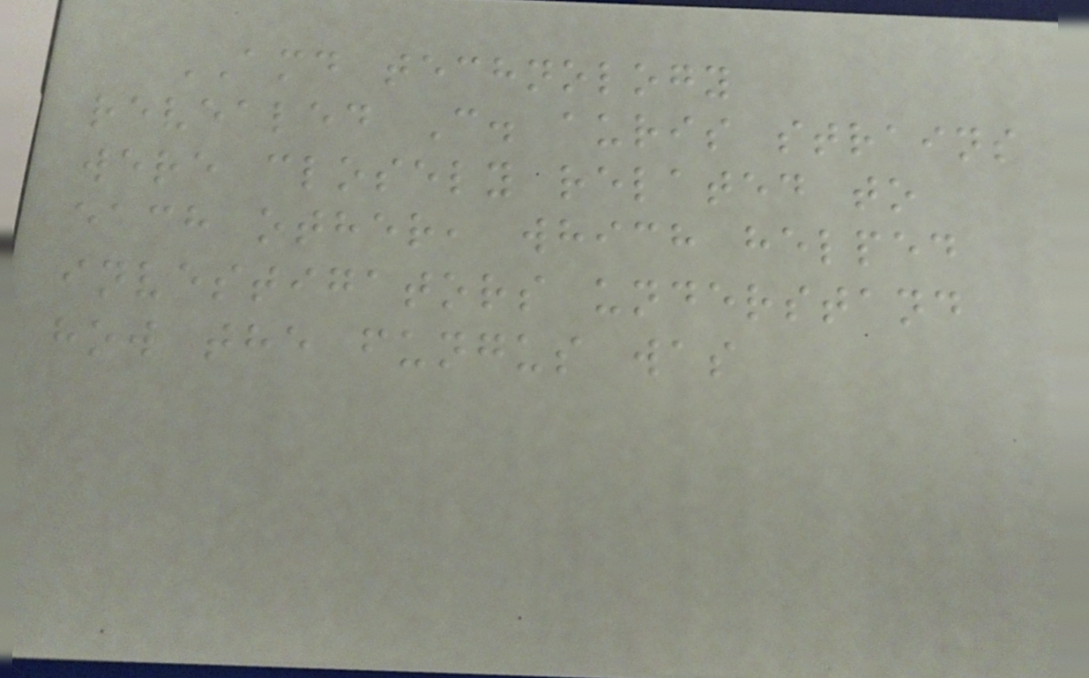AMD technology
revealed C. auris strains
were closely related to
each other, which helped
investigators understand
how the fungus was
